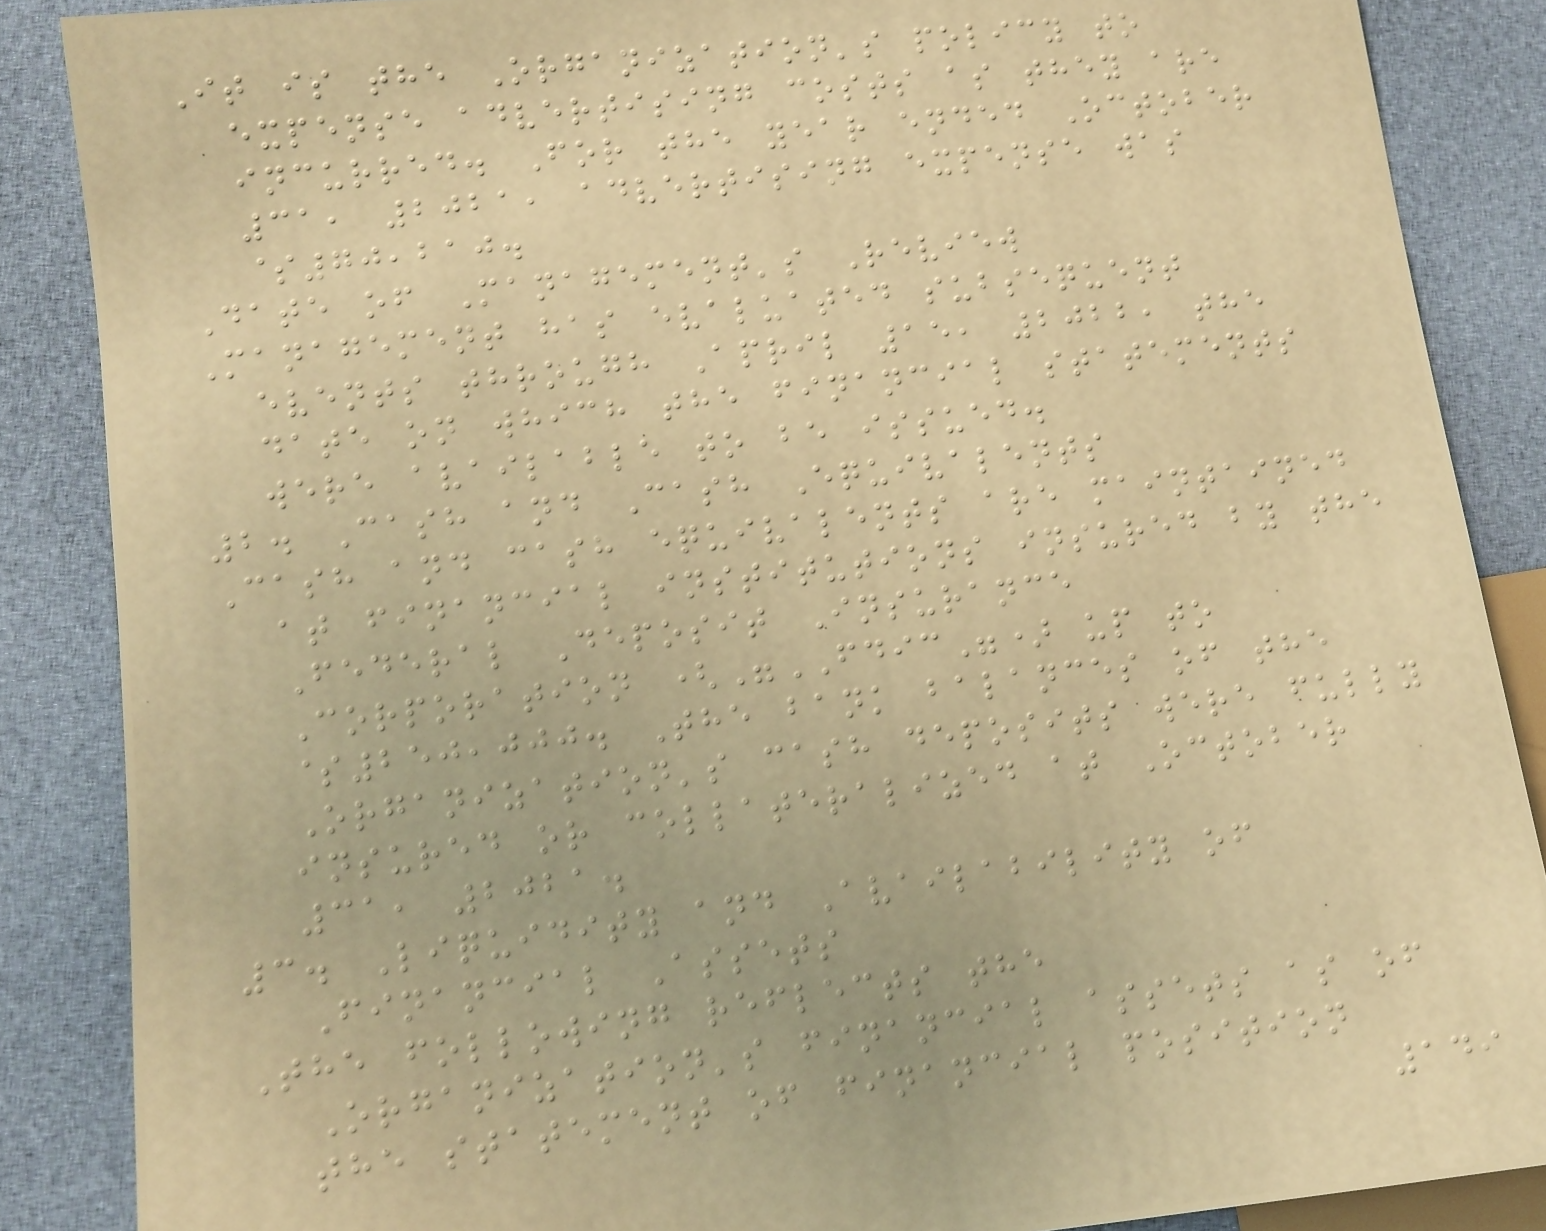It is the Organization's policy to
expense advertising costs as they are
incurred. For the year ended October
31, 2021, advertising expense was
$70,210.
Date of Management's Review
Management has evaluated subsequent
events through April 15, 2022, the
date on which the financial statements
were available to be issued.
2. Cash and Cash Equivalents
Cash and cash equivalents are maintained
at financial institutions insured by the
Federal Deposit Insurance
Corporation ("FDIC") up to
$250,000. The bank balances of the
Organization's cash deposits were fully
insured or collateralized at October
31, 2021.
3. Liquidity and Availability of
Financial Assets
The following reflects the
Organization's financial assets as of
the statement of financial position
149
